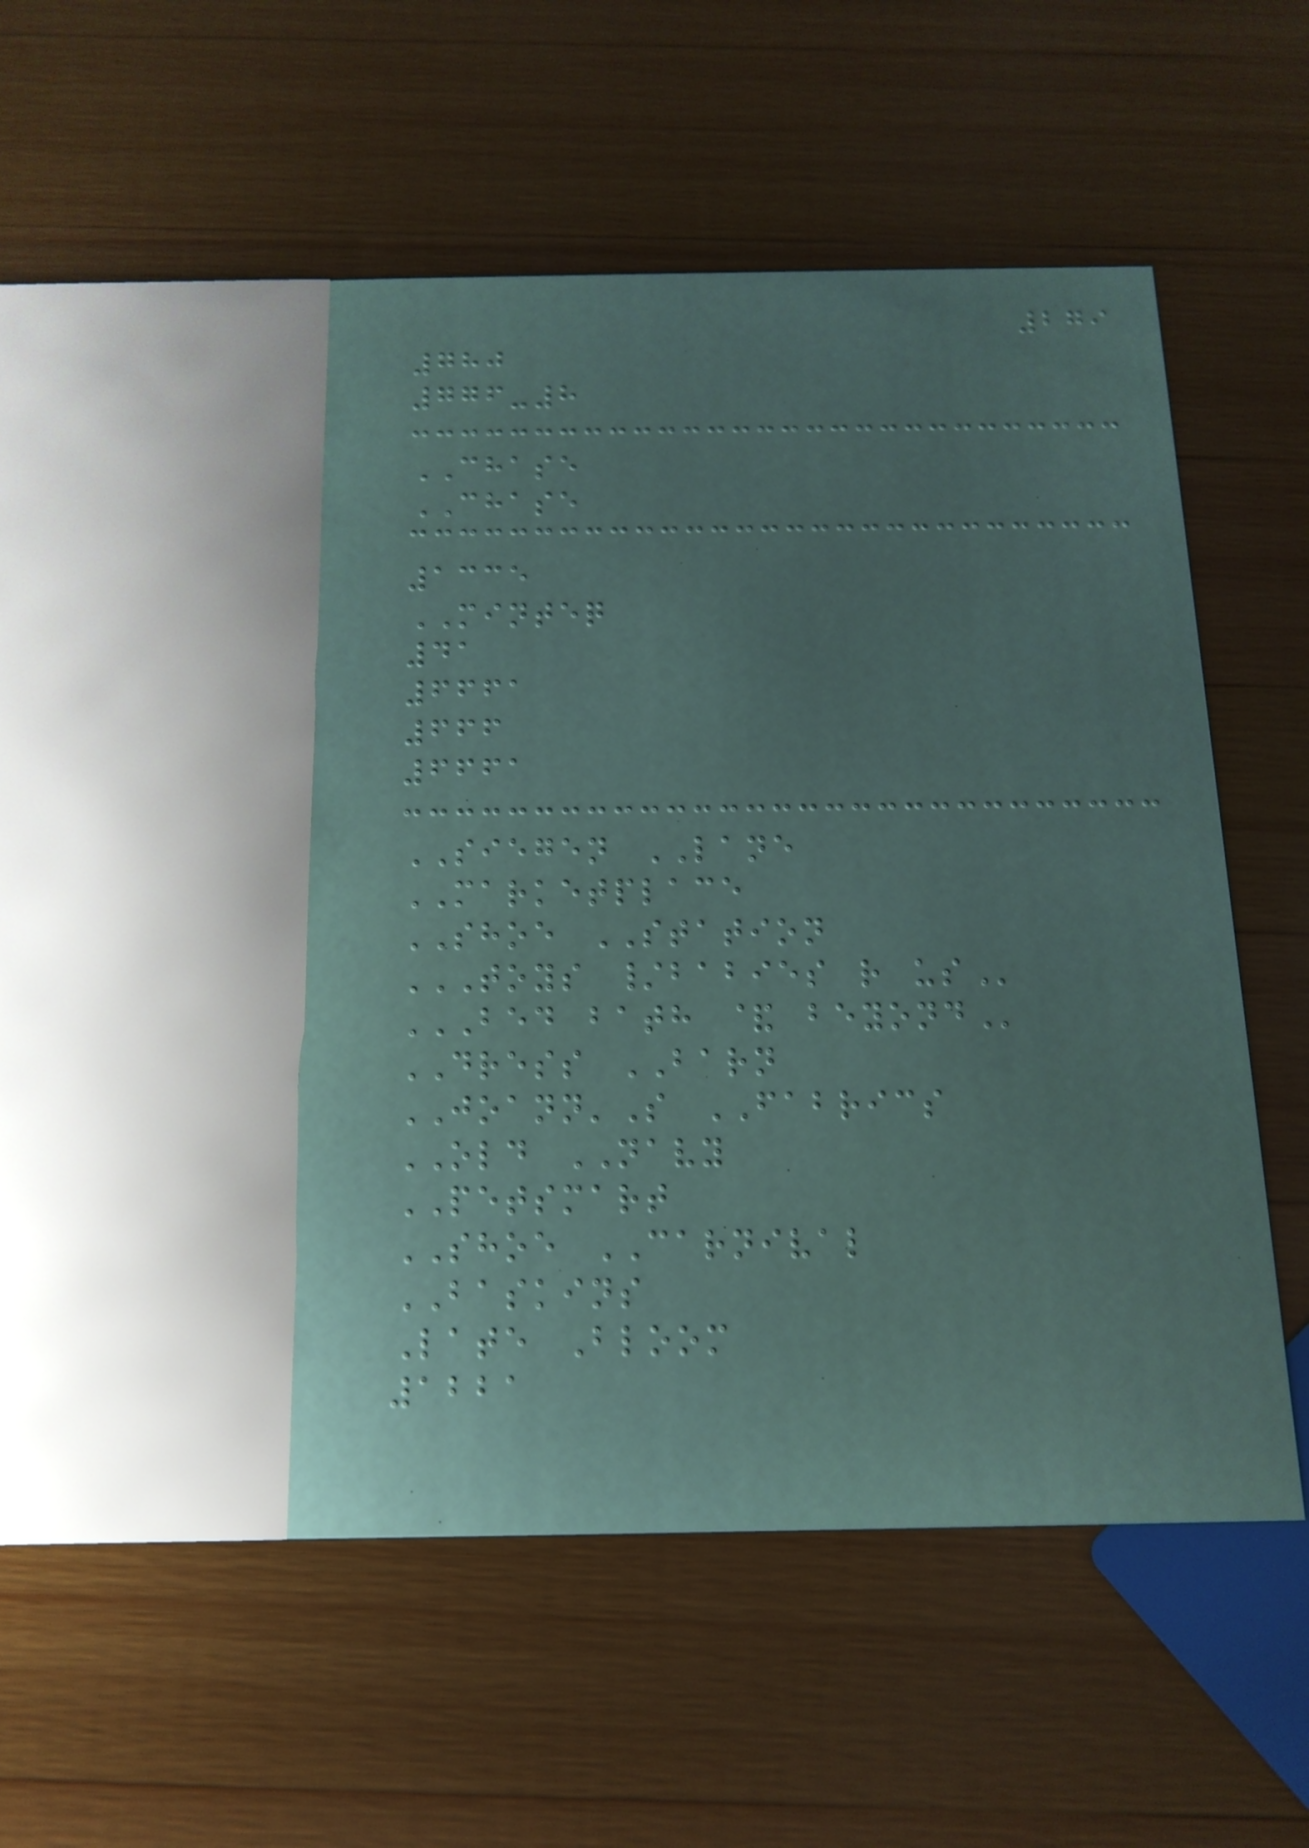279
780
776-8
CHASE
CHASE
1335
MINTEQ
41
6661
666
6661
SIEGEN LANE
MARKETPLACE
SHOE STATION
TOYS /BABIES R US
BED BATH & BEYOND
DRESS BARN
JOANN'S FABRICS
OLD NAVY
PETSMART
SHOE CARNIVAL
BASKINS
Late Bloom
1221
